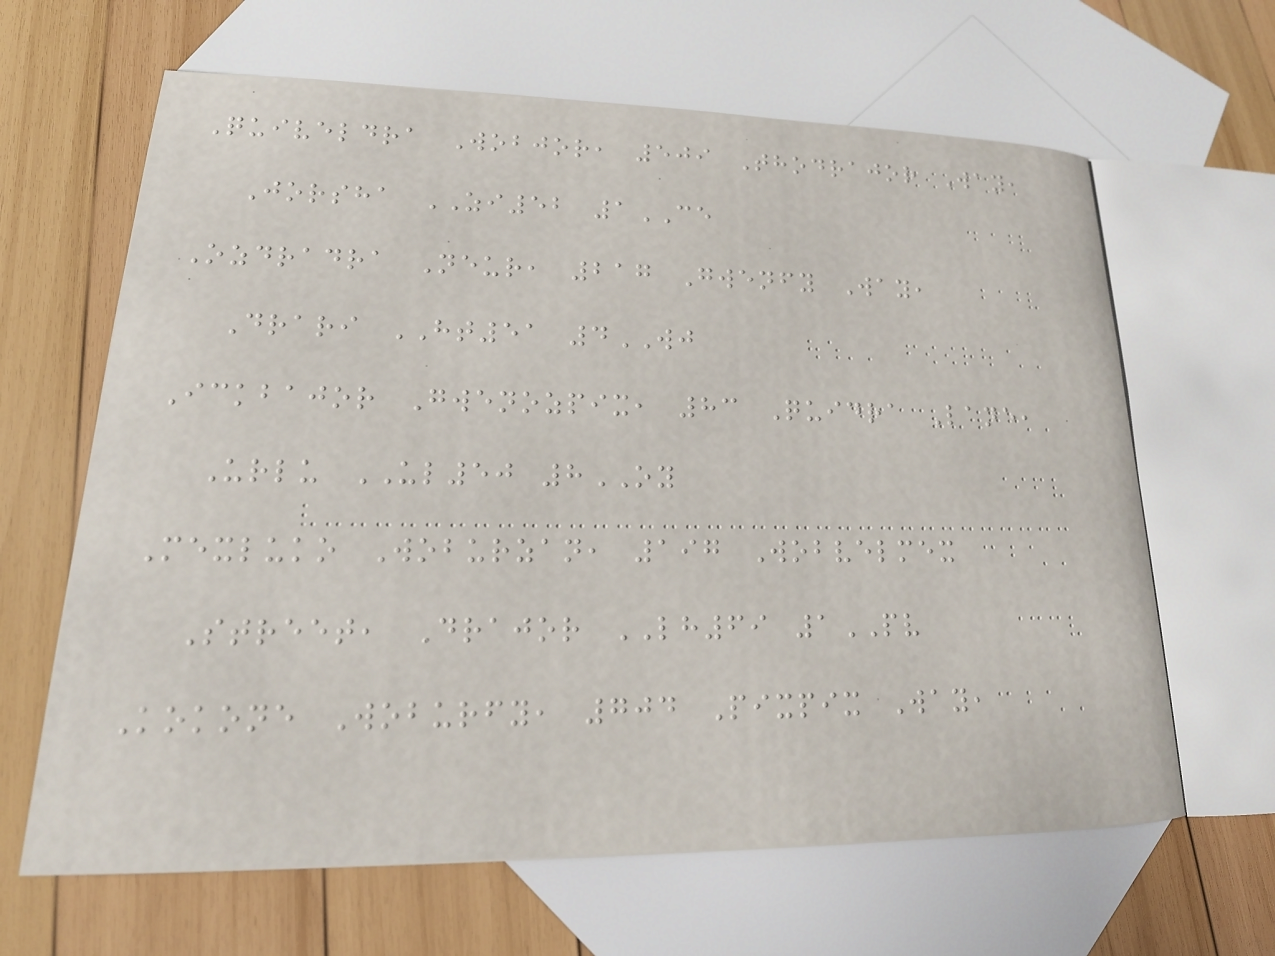Quiveldra Wobjor, 509 Thodrajor Way,
Jorsha ZI52 1CE
Ozdradra Neur, 217 Gwenfy Way,
Drari HT51 4WJ
Ickbajor Gwenozpix, 83 Quidra Lane,
Urlu UL50 8OY
Mexluko Woburzan, 197 Wobvelmex
Street, Drajor LH69 1PV
Kokone Woburfy, 704 Pixpix Way,
